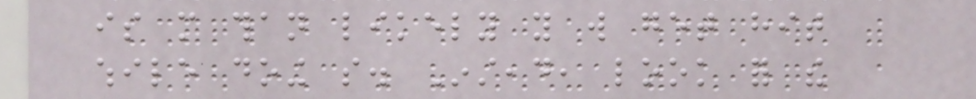is more than likely you will get hit
while doing so. Instead, look for the
